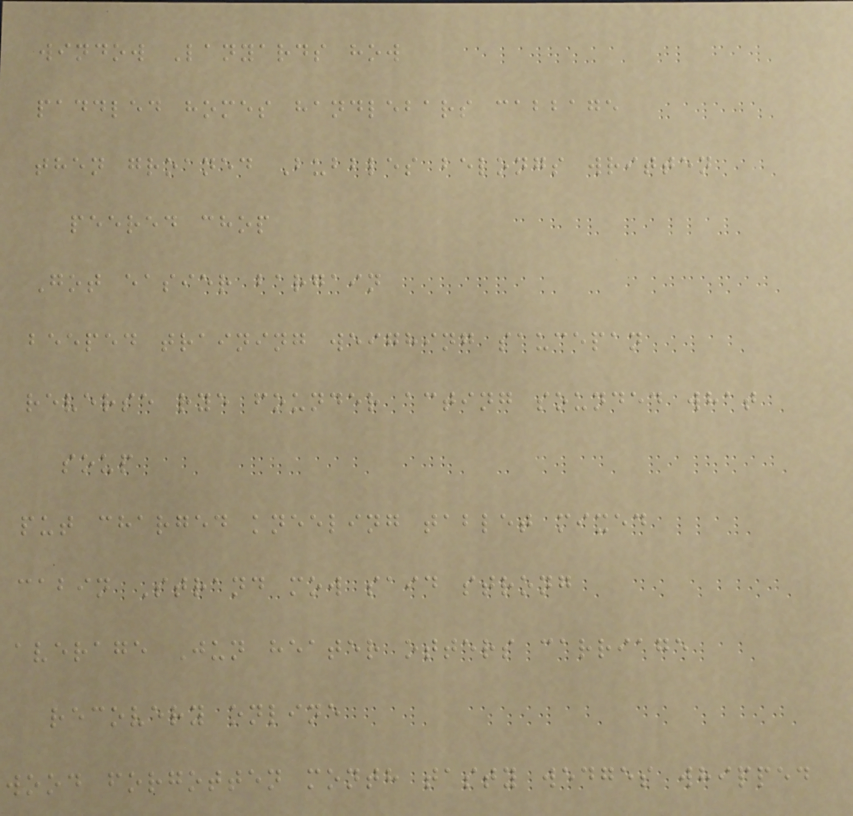window Lanyards how
paddled homes handlebars cabbage
then groaned Bubbles belongs written
peered chop
Got easier bargain
beeped training weighing saucepan
reverse rye founder acting sounded what
soup
put charged kneeling tablet mixed
cabin Strand mow said strong
average Jun heater otters carriage
recovery online
wood forgotten month tasty wedges whipped
